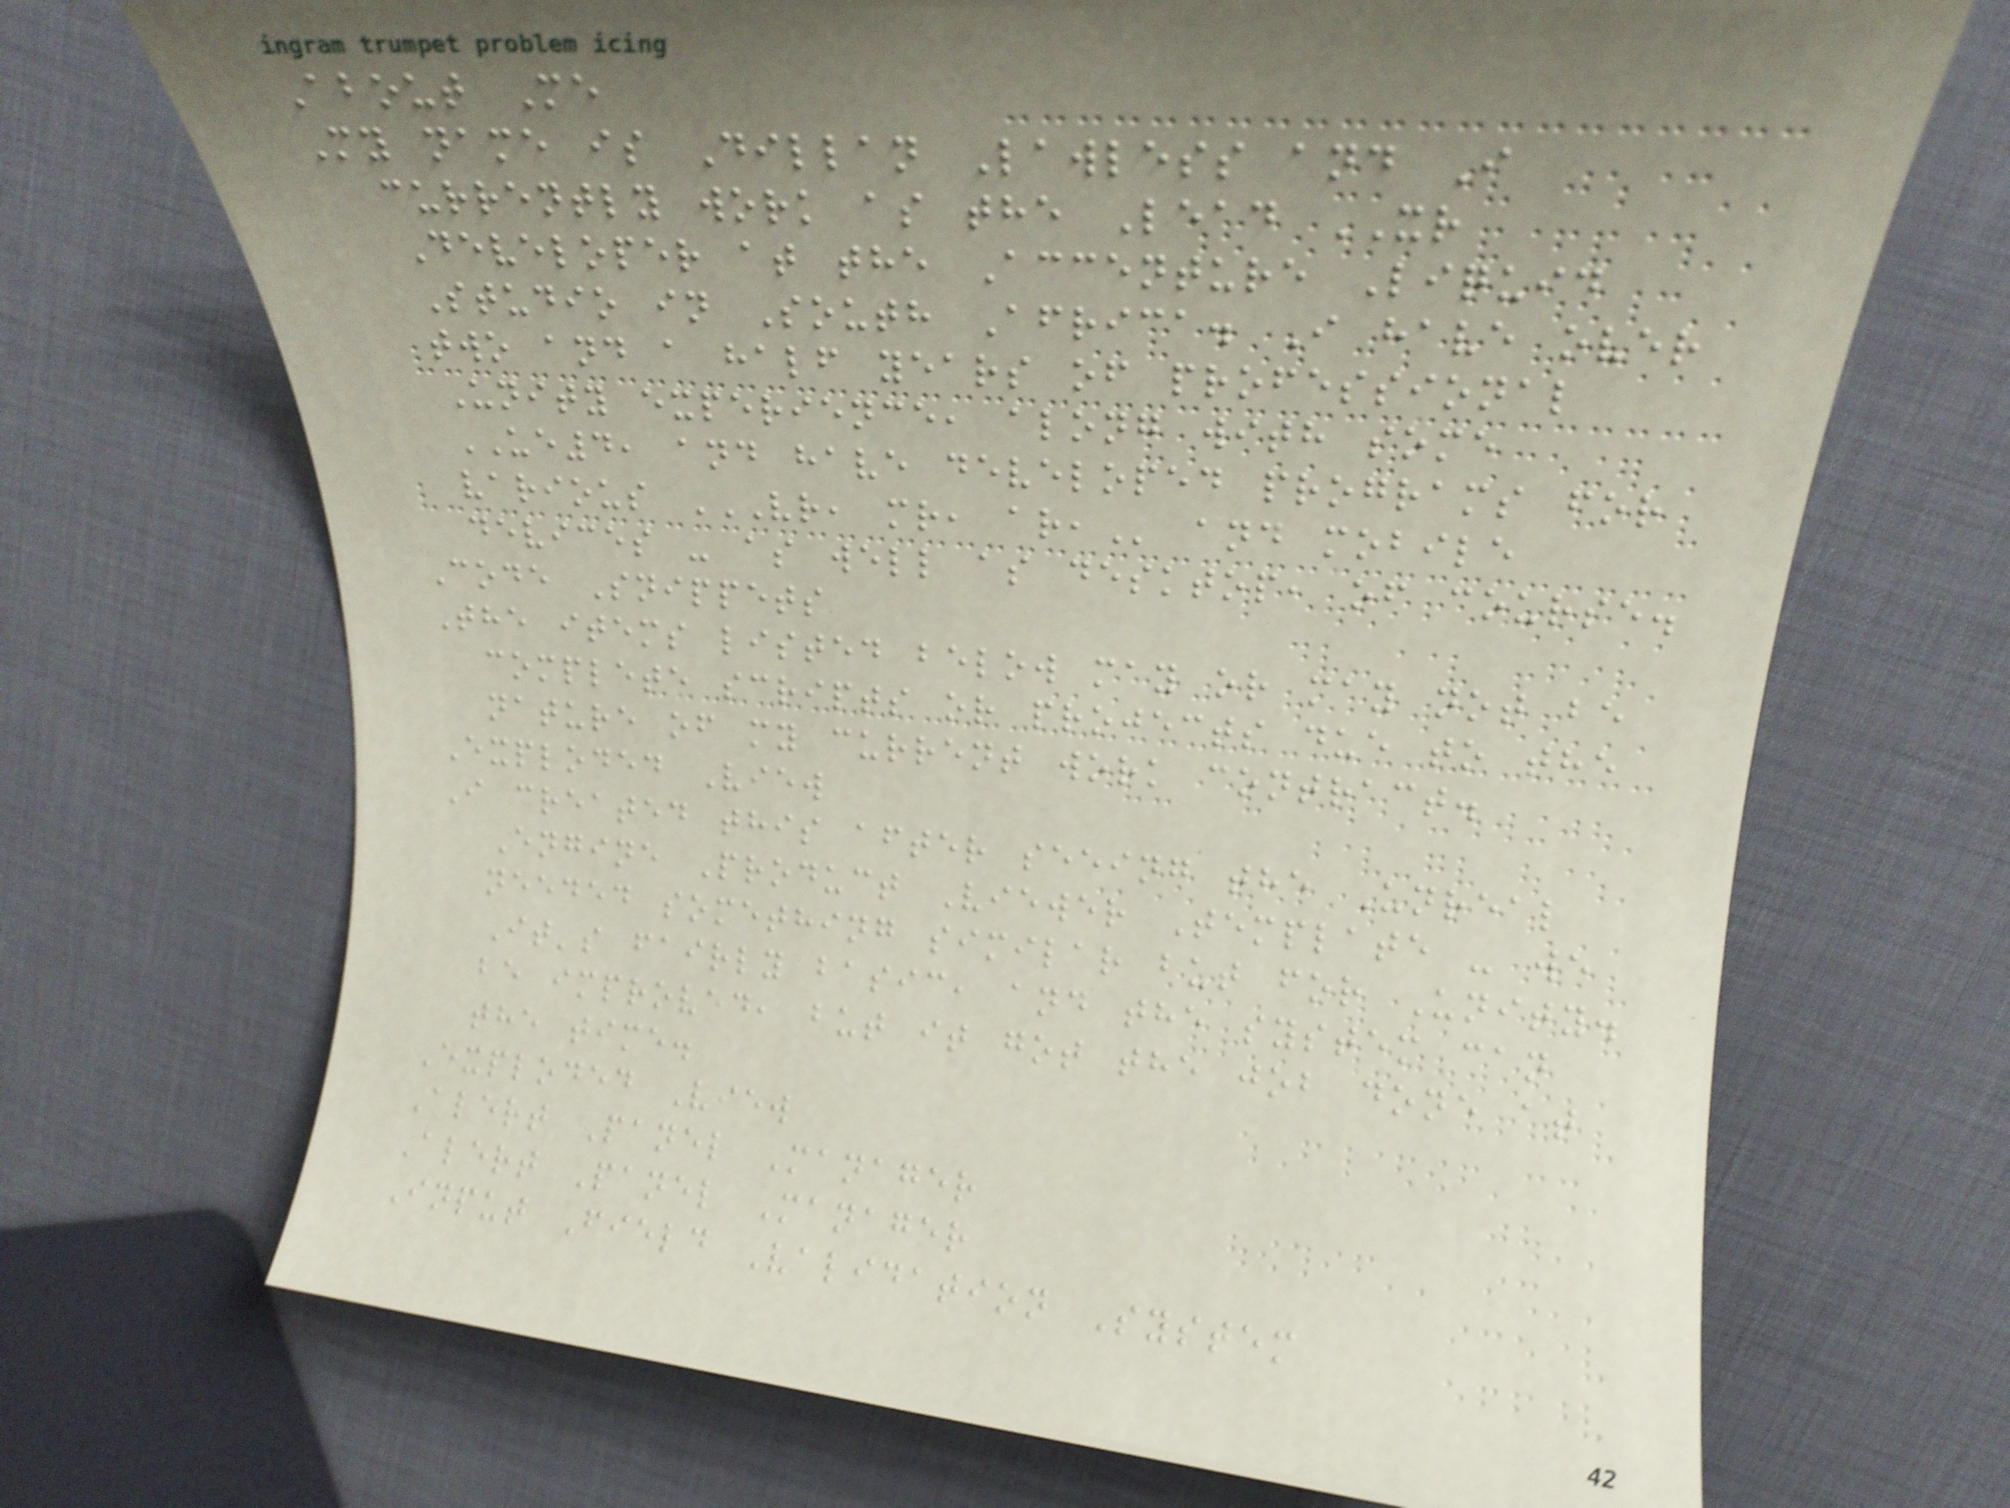About Me
My name is Dillan Lawless and I
currently work as the Lead XR
Developer at the Accenture Liquid
Studio in South Africa. I have over
two and a half years of professional
Unity experience, along with some
UE4, and have developed programs for
various VR, MR, AR, and mobile
devices - as well as desktop, of course.
Code Snippets
The items listed below may or may not be
complete scripts or projects due to the
nature of my current work contract.
Exploded View
I created this after seeing the Unreal
Engine Product Viewer Template - we
needed something similar but for Unity.
It's fairly basic, and the system can
be improved, but it got the job done at
the time.
Exploded View
Alert Panel Manager
Alert Panel Manager
Input Field Validation System
